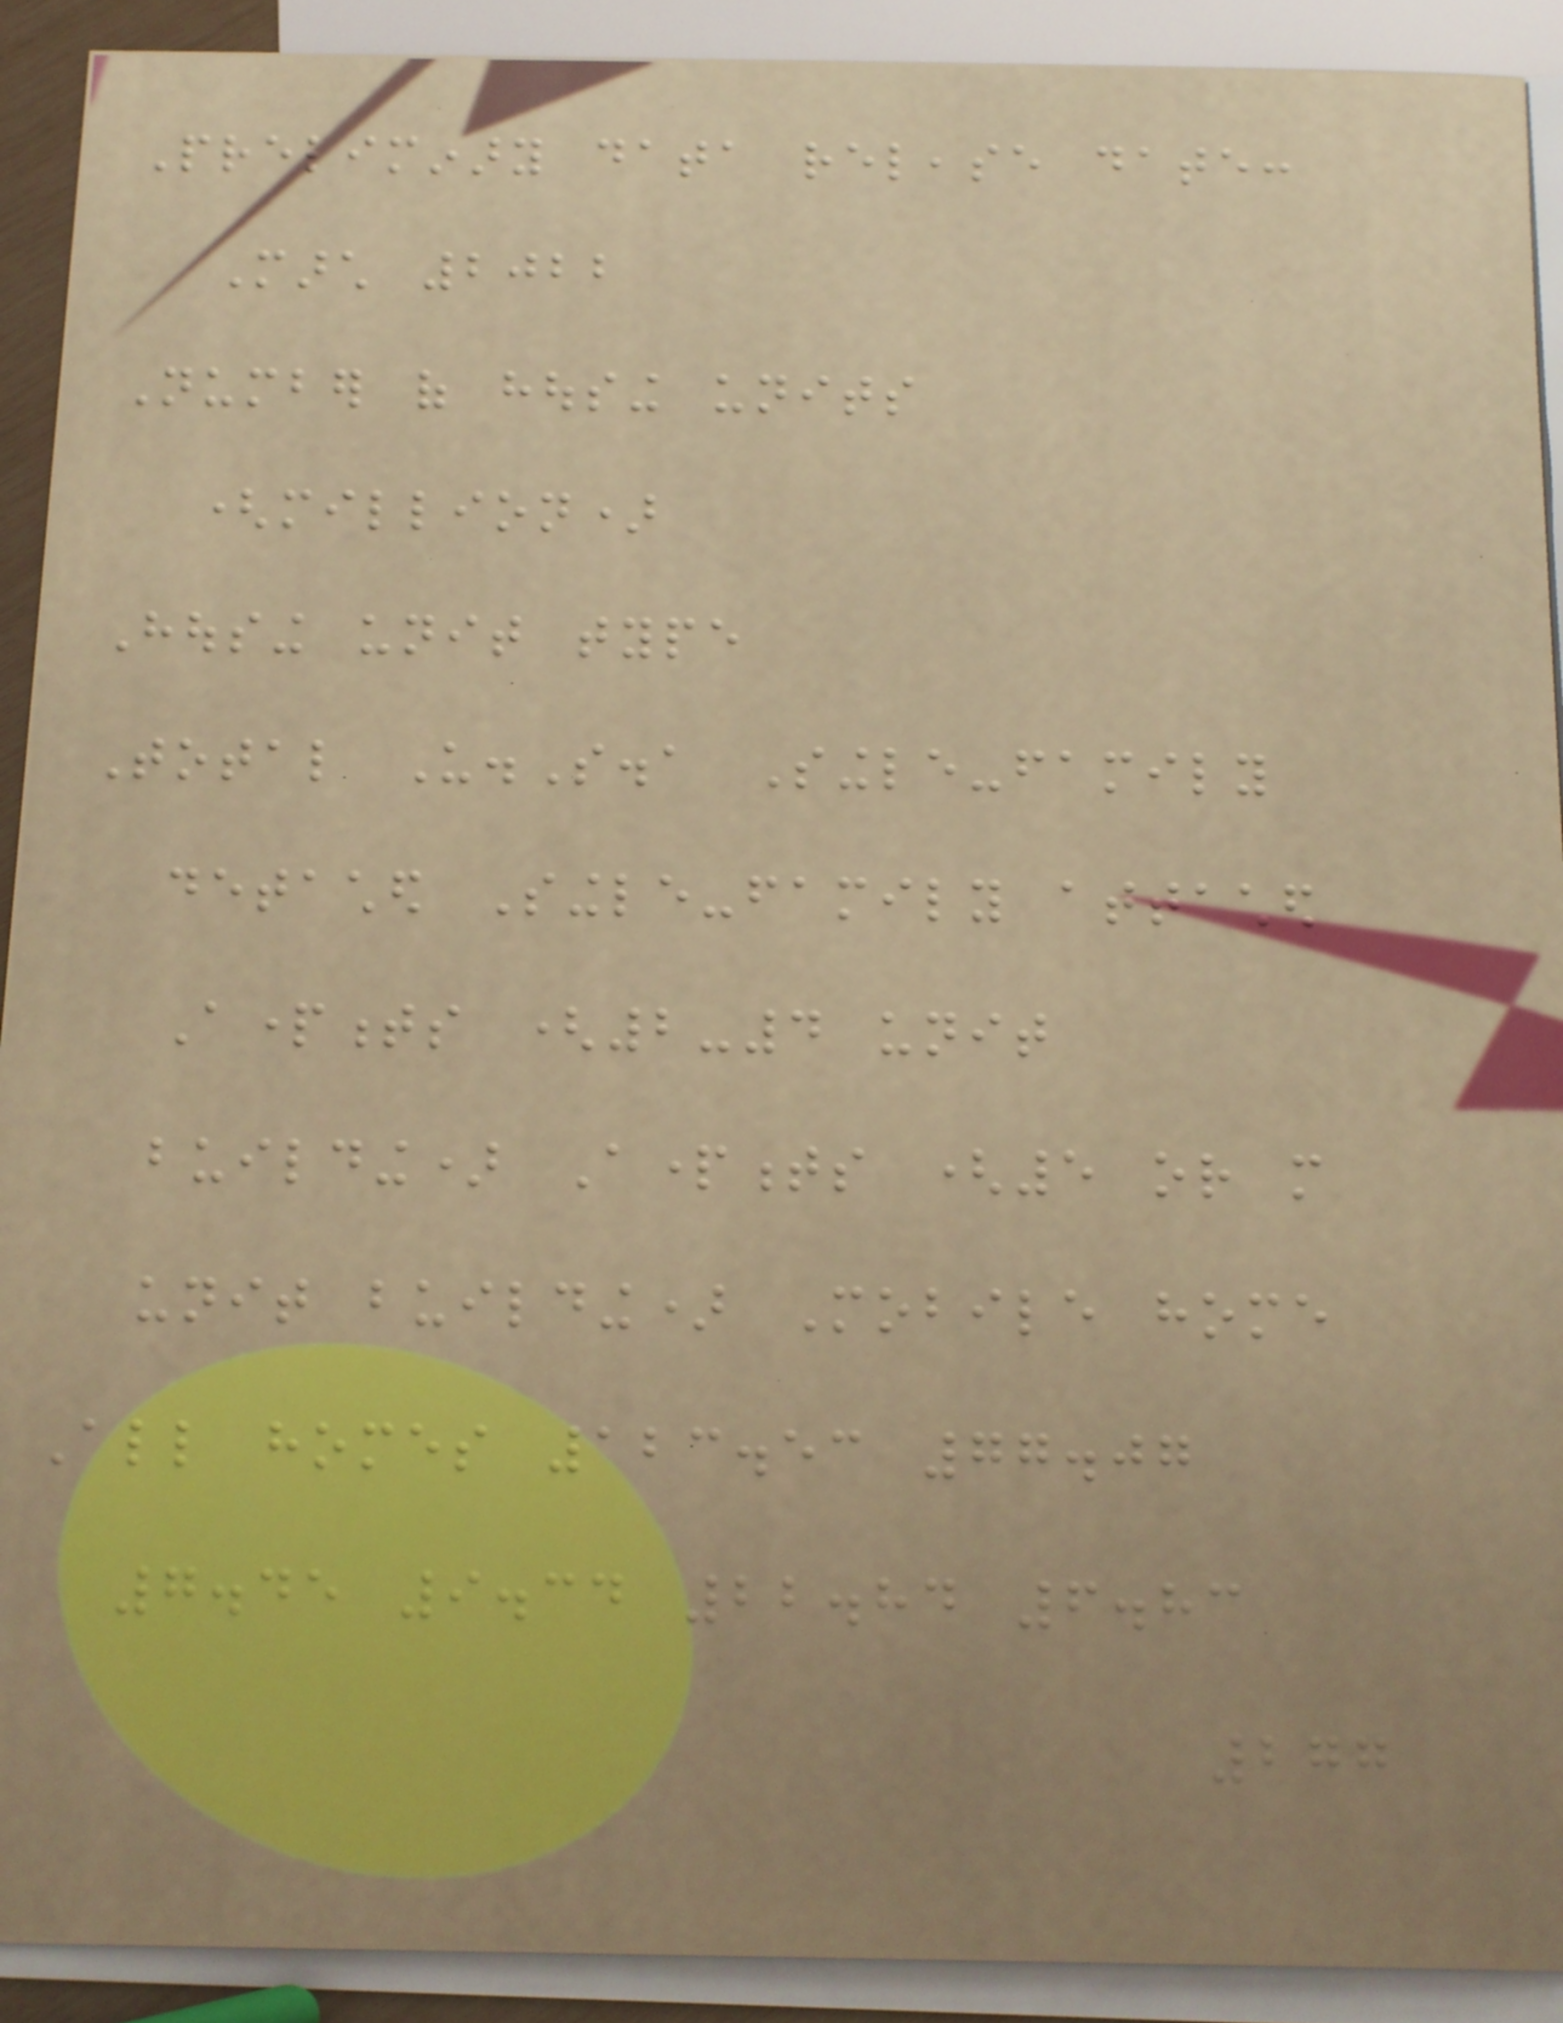Preliminary data release date:
March 2022
Number of housing units
(million)
Housing unit type
Total U.S.a Single-family
detached Single-family attached
Apartments (2-4 unit
building) Apartments (5 or more
unit building) Mobile home
All homes 123.53 77.07
7.45 9.34 22.84 6.83
277
